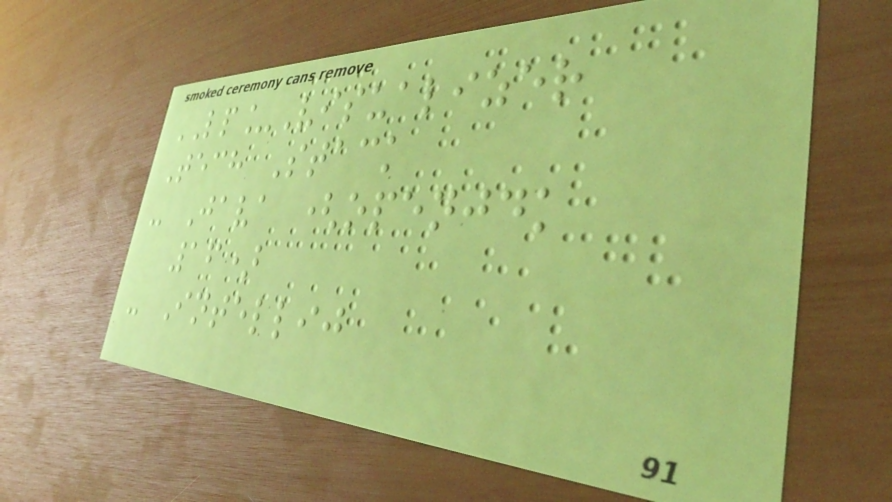LP_Visualizer
Tech Stack
- Java (openjdk
16)
- Intellij
